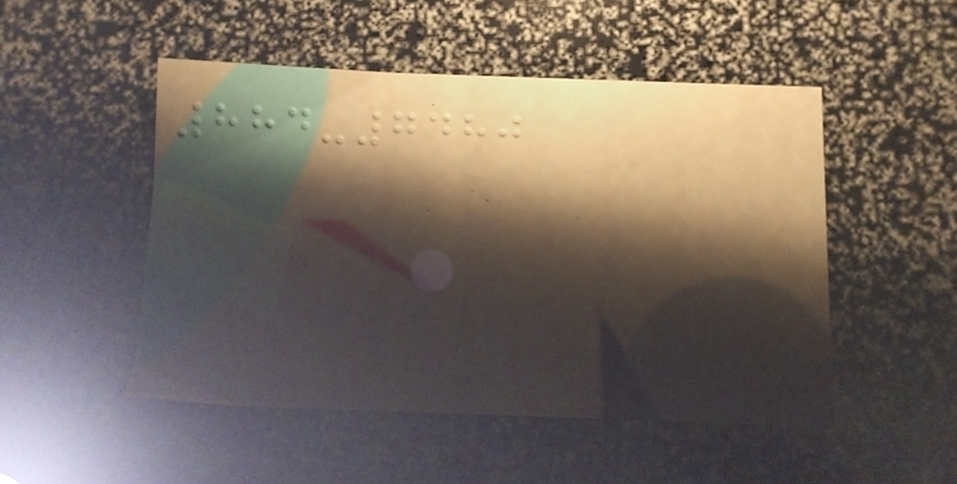884-7480
